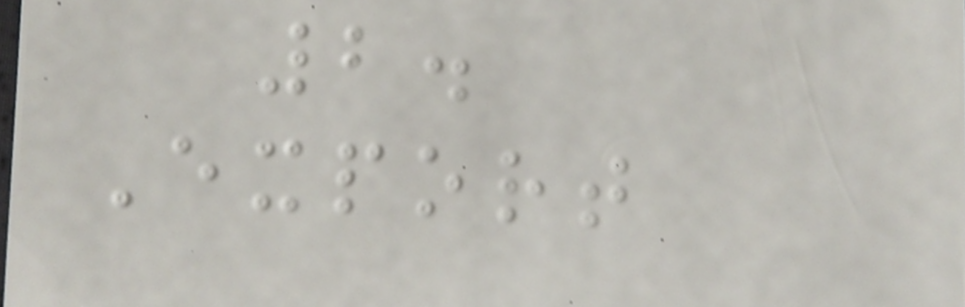2.
Export
